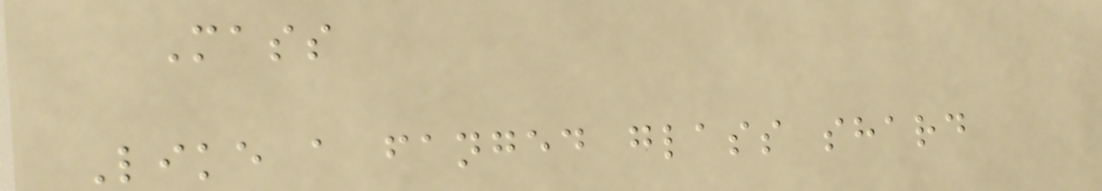Mass
Like a fanged glass shard
